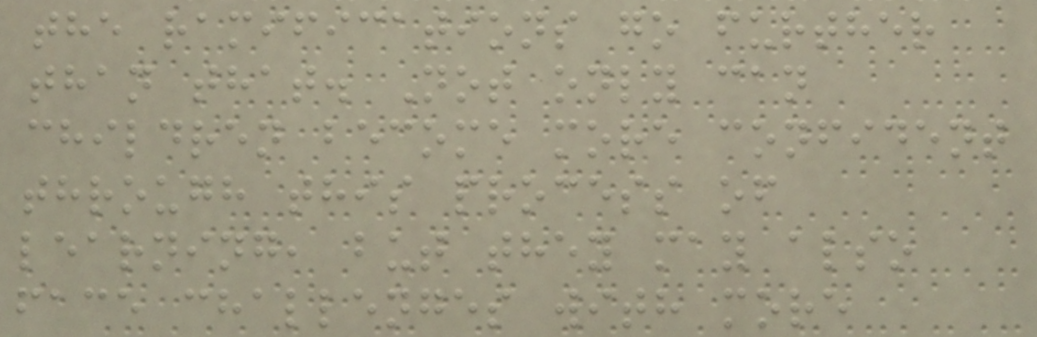the ramifications go further
than that. Not only can
children become more confident
through this process of
learning, but they may also
face challenges with more
